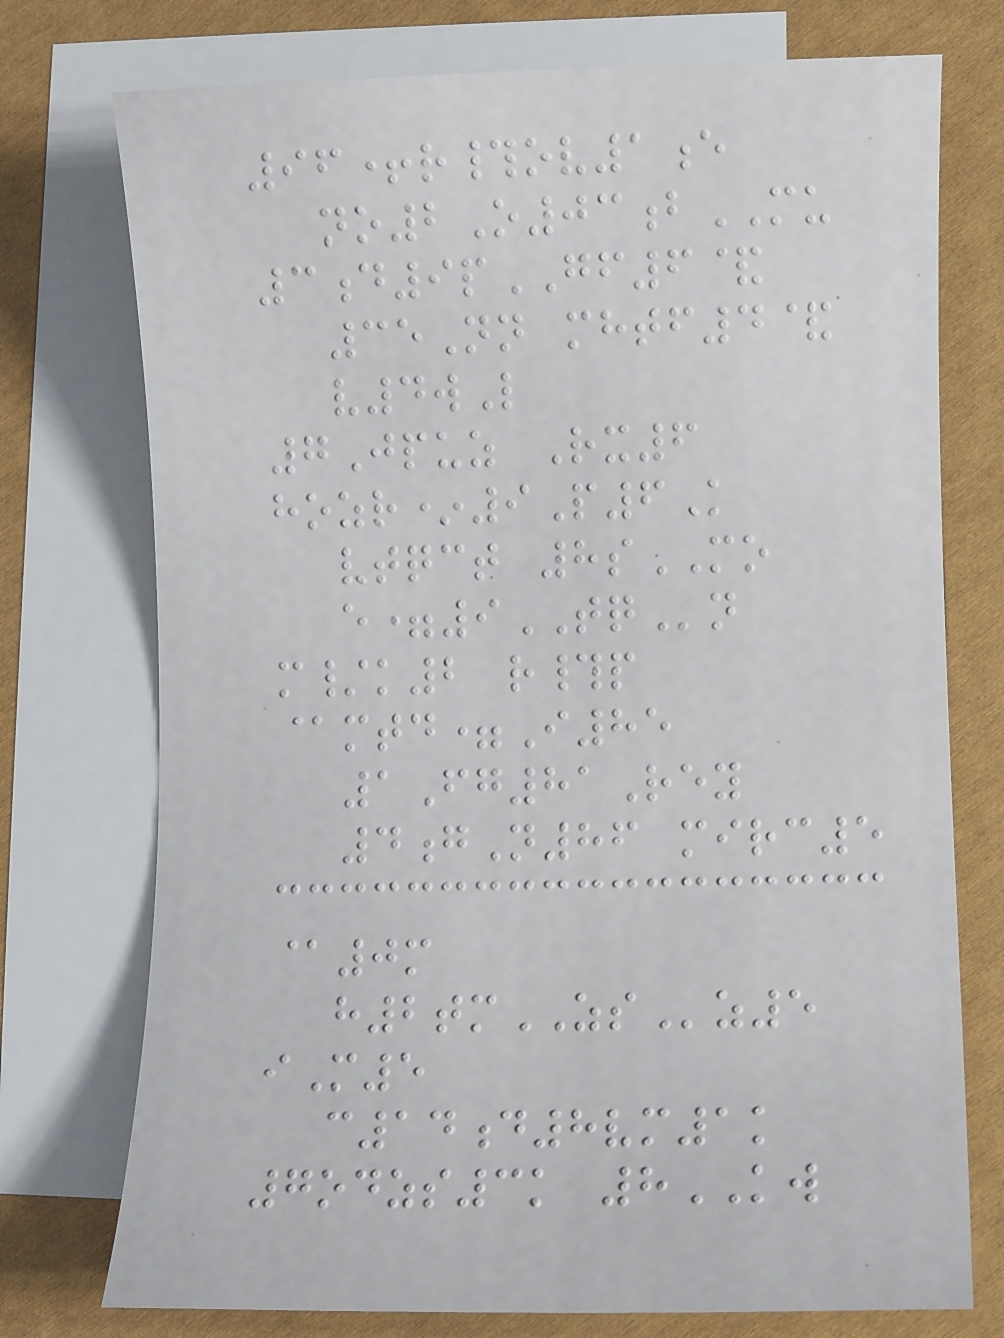96+r#ov1e
no2O03bMU
3d9pGF6&
35Nn mhtf4&
v4wL
7Jpuz Rx6
hozr*9P6K
vtqct 8sMO
e=9TQn
m/k2 r#p
@mtd=I85
1Fg81Rey
4gN86 mirc5
@0m
h2tmZSz5
iM5
c14d8vm1k
7odzs3k 8KW
